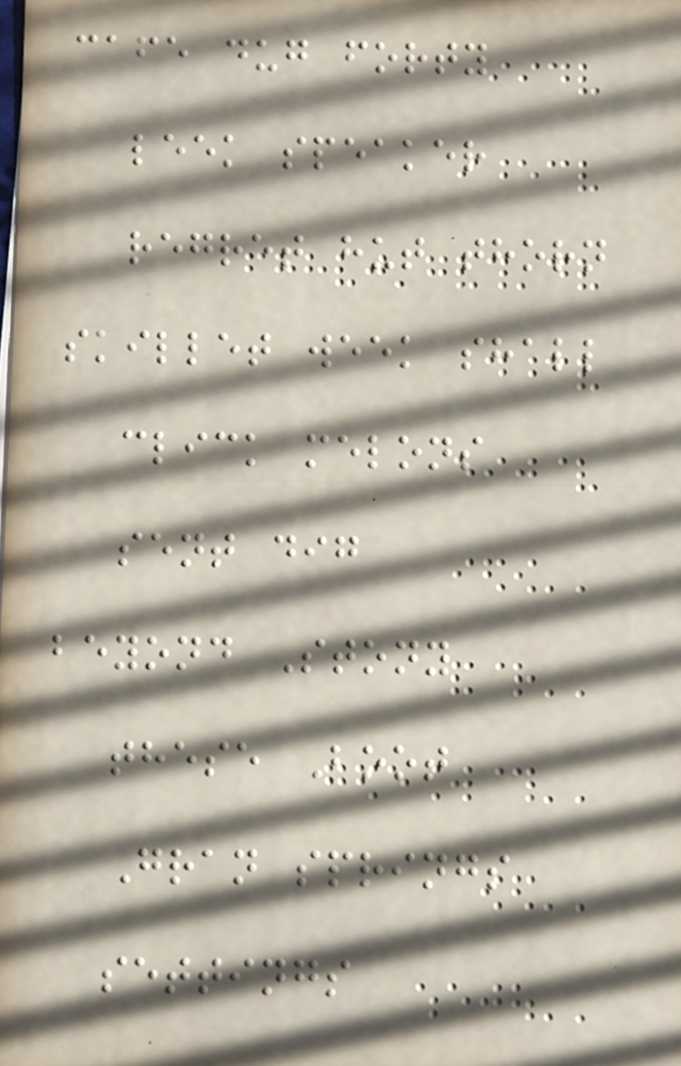cafe dug forty
leek speaker
regret hut thorn
skillet week shall
click melons
sent dig
beyond Stony
these Boot
Gran springs
settings
